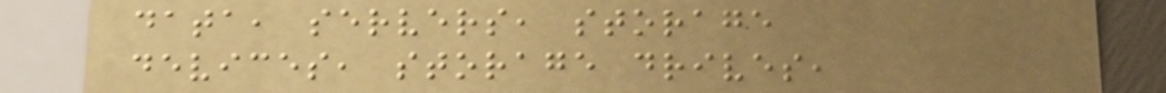data, servers, storage
devices, storage drives,
